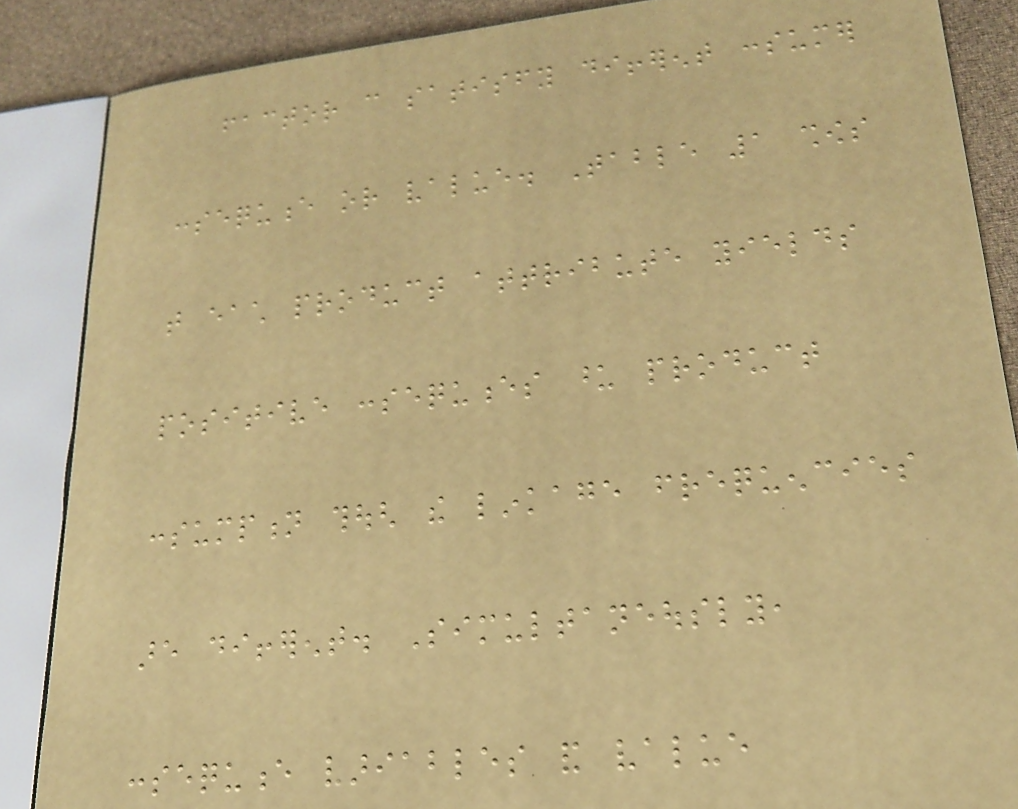factor can satisfy different consumer
consequence or value. Table 1 shows
that each product attribute yields
positive consequences upon product
consumption though the linkage frequencies
are different. Simultaneously,
consequence variables and value
